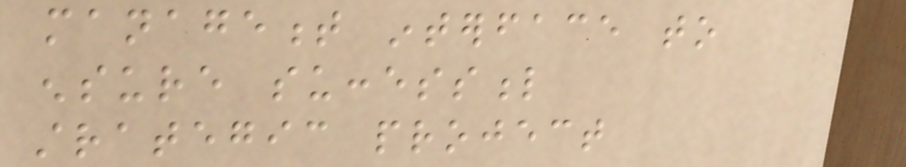management interface to
ensure successful
strategic project
